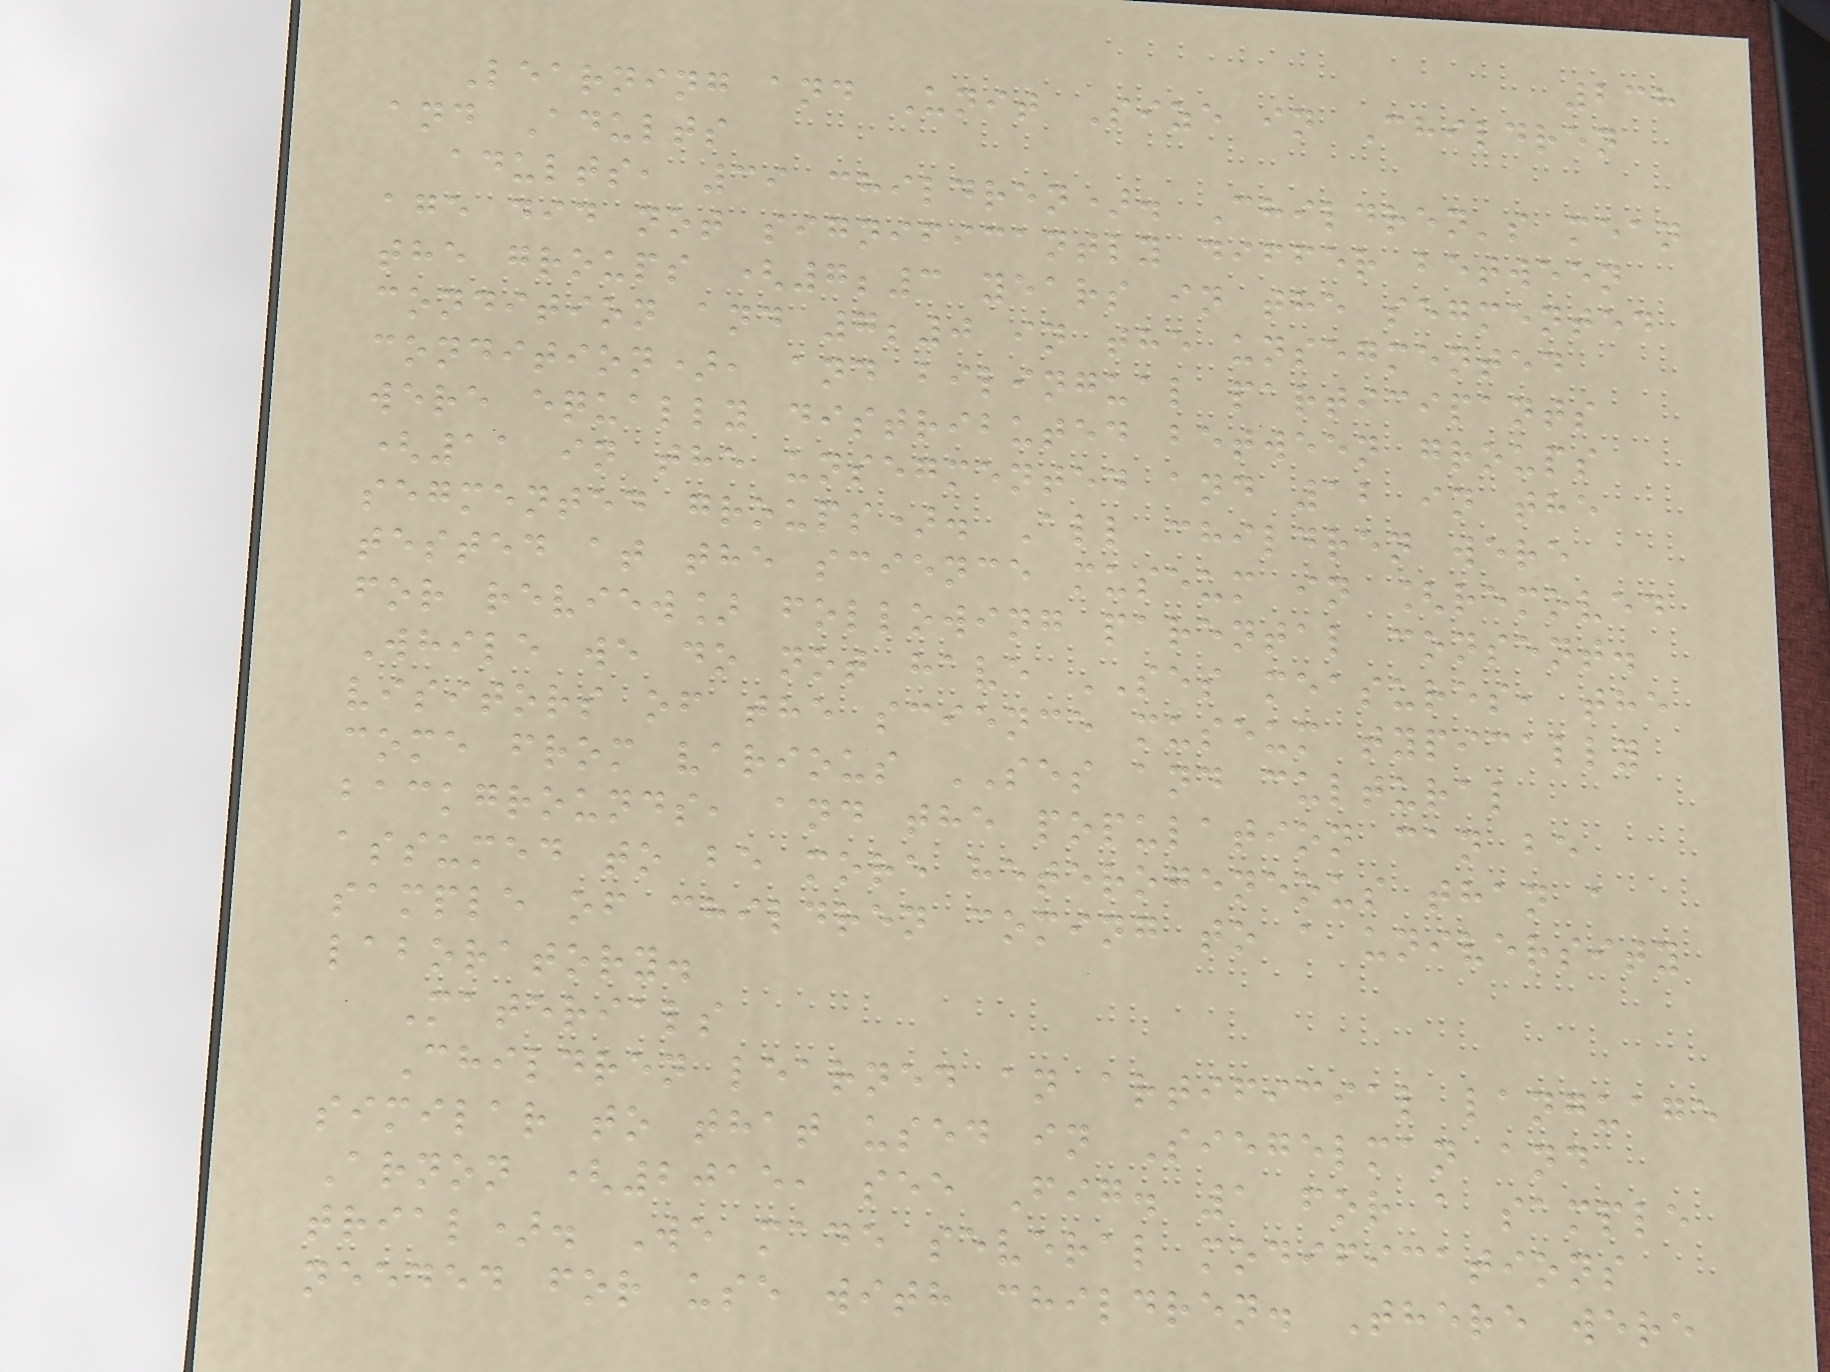238
Learning and Unit Size in Children
and Adults
adults, 39 children). Children's mean
age did not significantly differ between
the groups (7;3 years in the segmented
condition and 7;0 in the unsegmented
condition), and bilingual participants
were equally distributed between groups
(11 in the unsegmented and 12 in the
segmented groups). All children were
tested at the science museum in [removed
for review] following parental consent.
While we do not have SES measures, the
visitors of the science museum typically
come from various SES and cultural
backgrounds, and the population can be
assumed to be more heterogeneous than a
sample of children coming to a university
laboratory.
Materials
Children learned an artificial language
similar to that used in Siegelman and
Arnon (2015, see Fig. 1 for a sample
trial). We made several modifications
needed for use with children. There were
